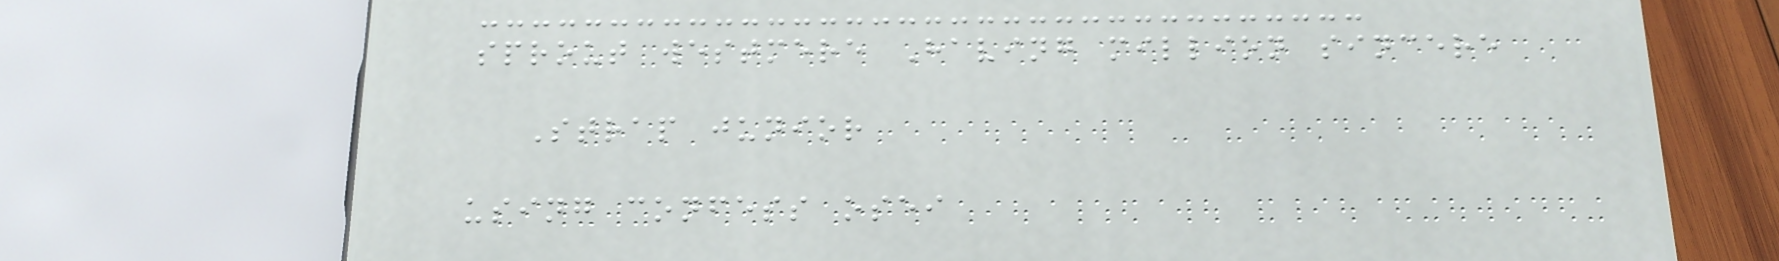sprout westmere Having million sincere
Strap junior
using confess osei
